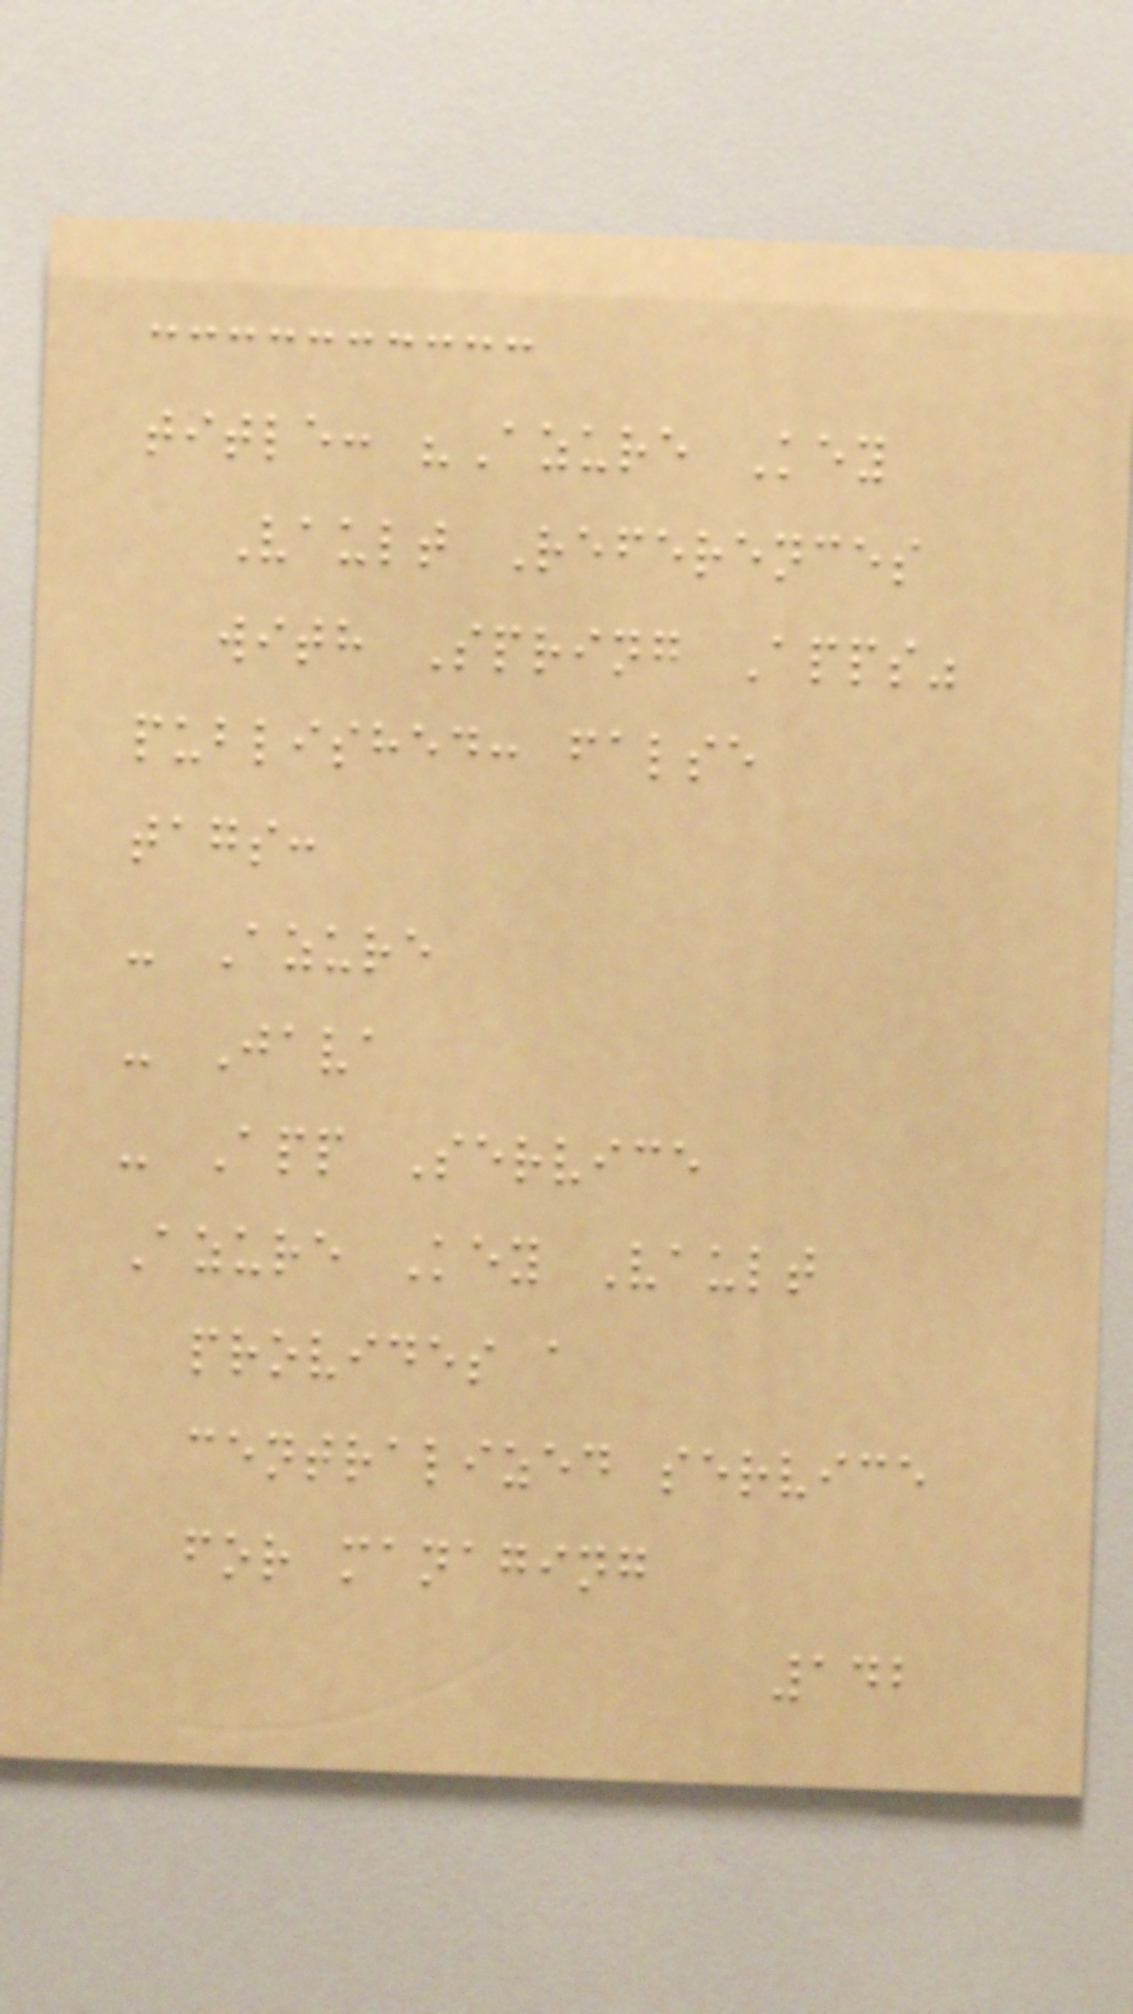title: "Azure Key
Vault References
with Spring Apps"
published: false
tags:
- Azure
- Java
- App Service
Azure Key Vault
provides a
centralized service
for managing
142
